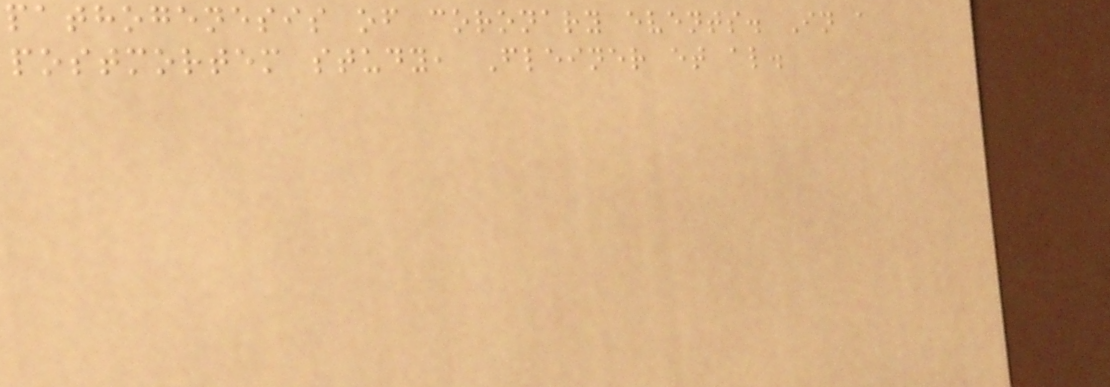pathogenesis of coronary events. In a
postmortem study, Fleiner et al.
